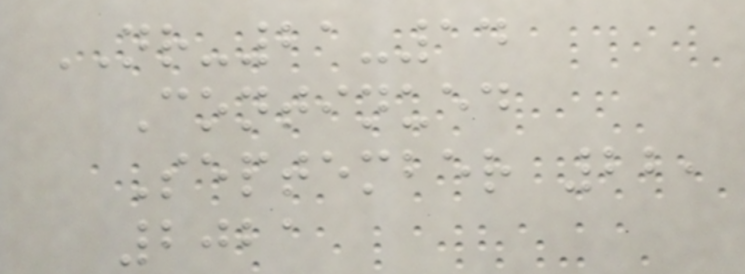NR-21-14
Continued
September 22,
2021
